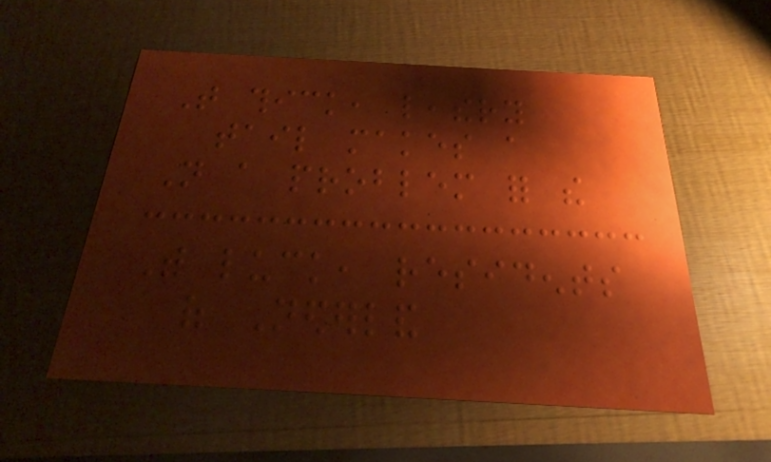That thick, leathery
tail makes a
Not a problem for the
With luck, residents
of Nederland
